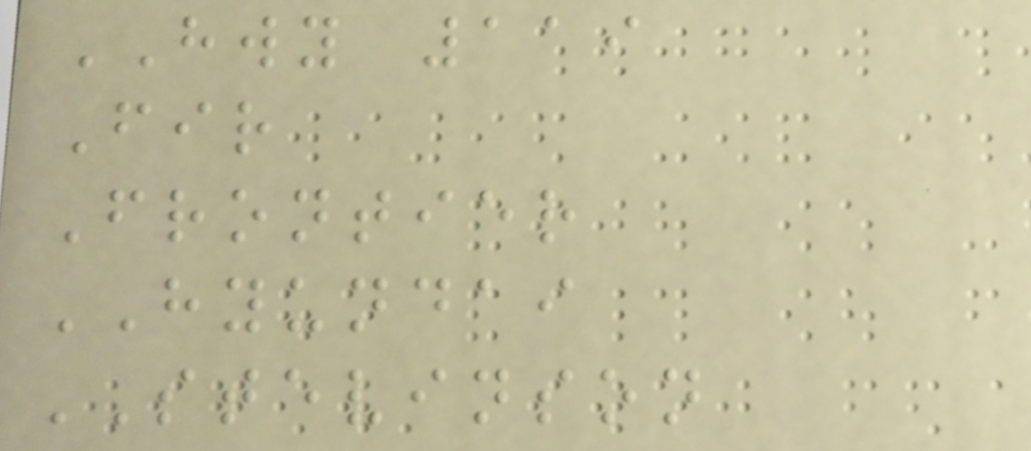HWY 119
Fir
Frontier
HYUNDAI
STEVINSON
